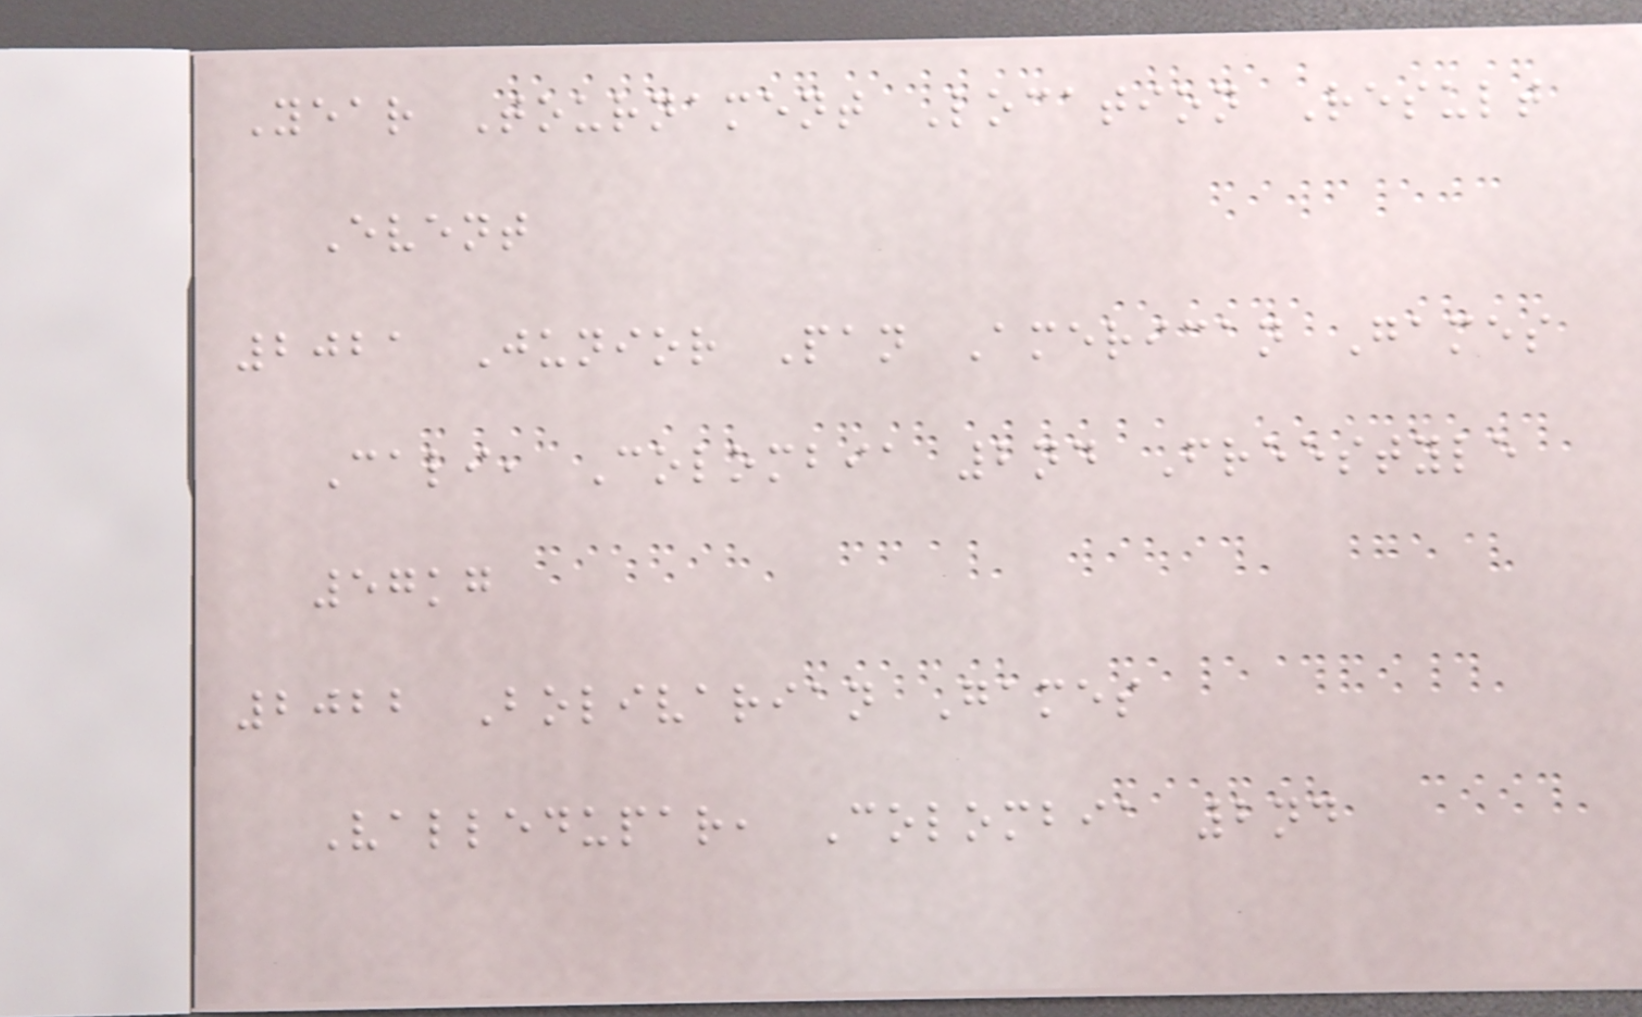Year Tournament Location Result
Event
2021 Junior Pan American Games
Cali, Colombia 2nd Freestyle
57kg
2022 Bolivarian Games
Valledupar, Colombia 2nd
